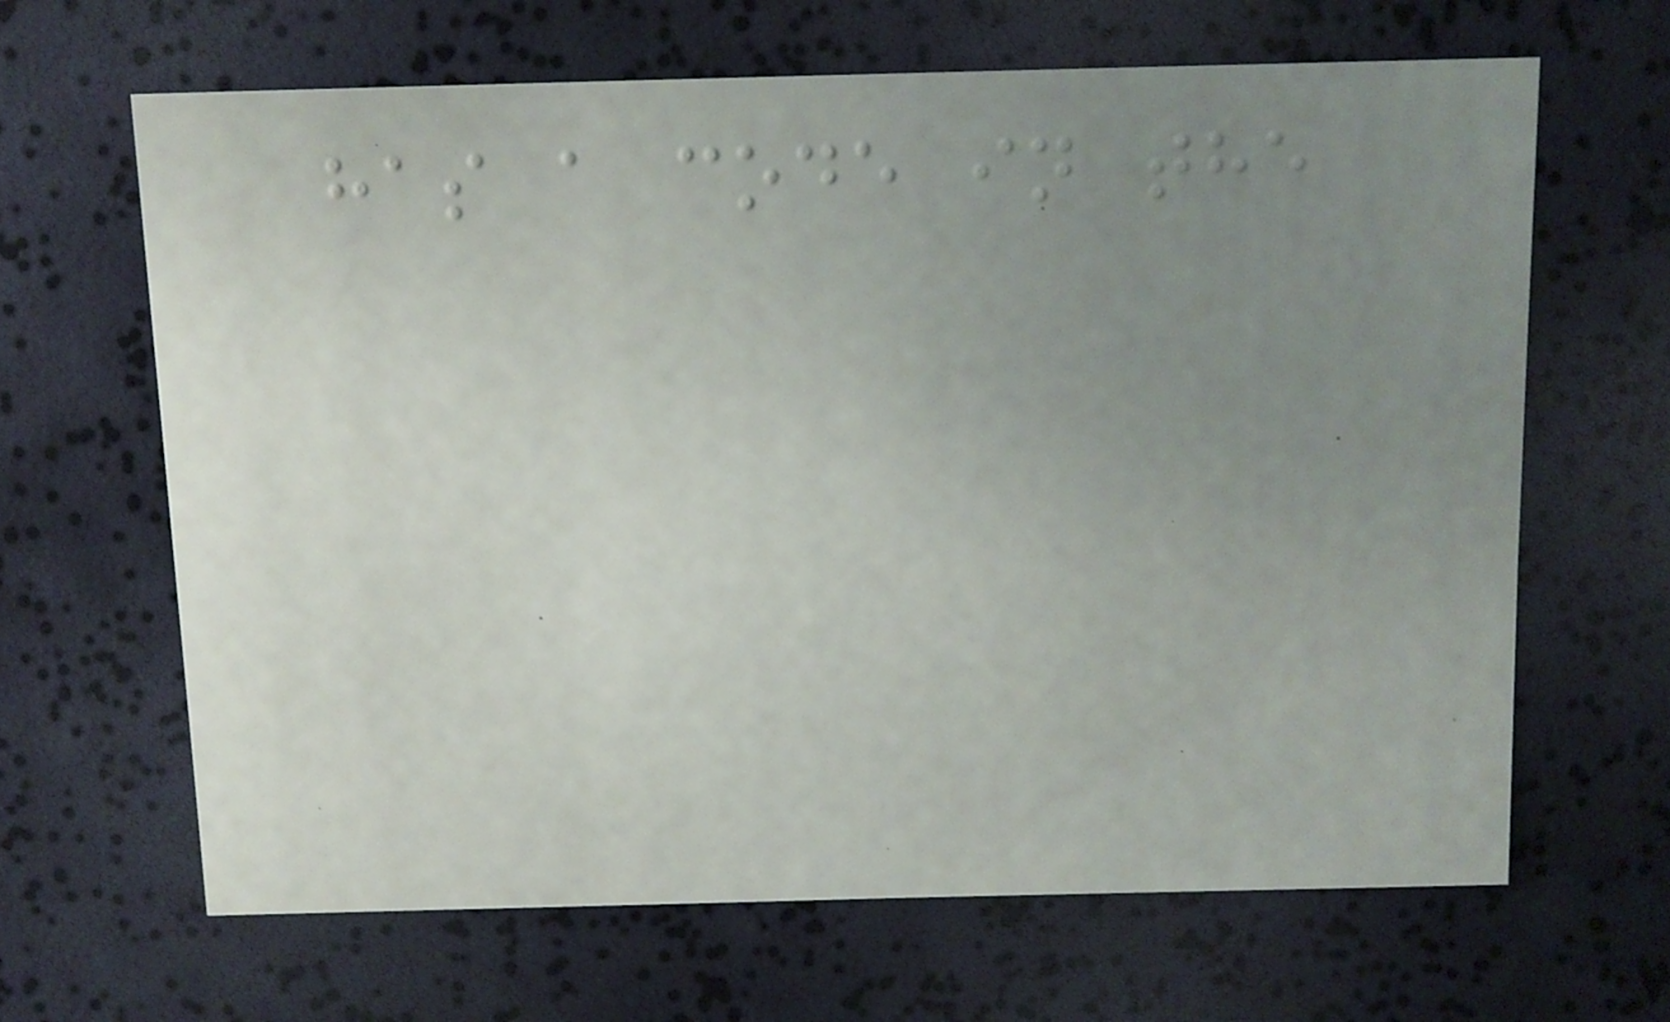has a code in the
